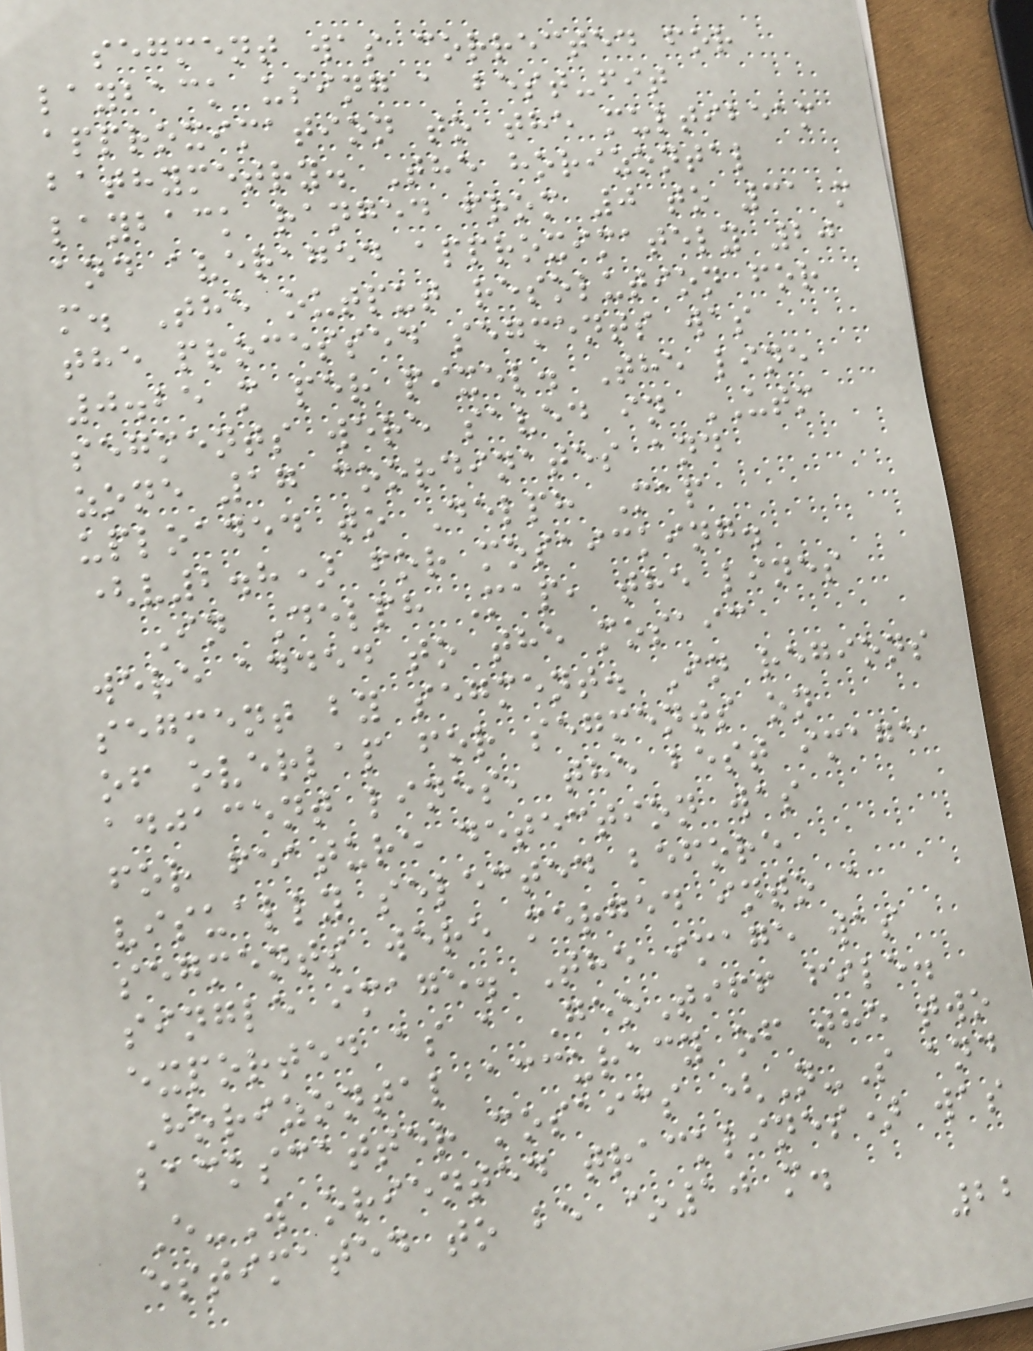segment was corrected for
layback using a best-fit
approximation to the multibeam
bathymetry. The horizontal
layback ranged from 0 to 31 m
and averaged approximately 20
m. The output resolution for
the processed segments was
0.25 m per pixel. The line
segments were saved in UTM
zone 17 coordinates and
uploaded to Delph Map
(v2.8) for mosaicking.
In Delph Map, the lines
were added to the mosaic
segment by segment. In regions
of overlap for segments on
adjacent lines, the best image
for feature detection was
visually selected before
segments were merged into a
single image. The image was
exported as a GeoTiff file.
Horizontal accuracy of the two
backscatter mosaics (N-S and
E-W oriented tracklines) was
estimated to be ~10 m.
22
